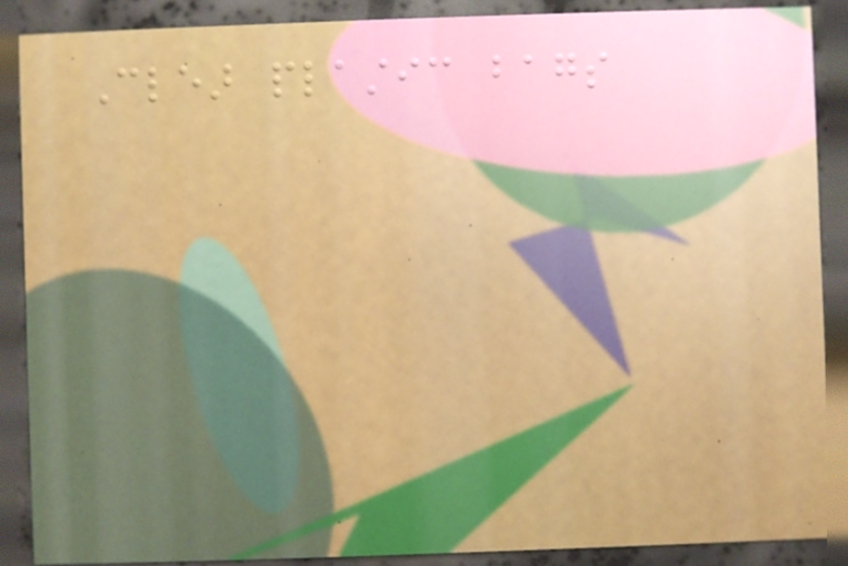Clear plastic bags
